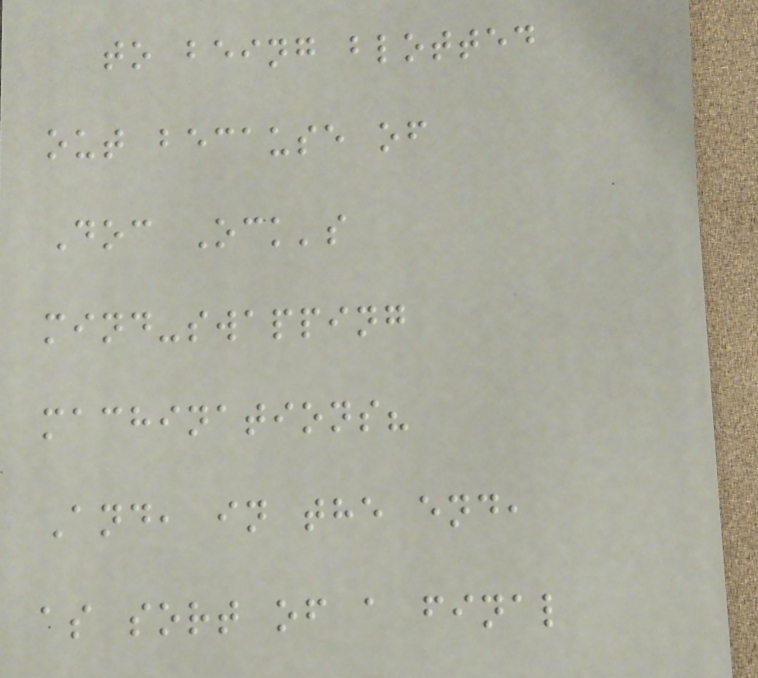to being blotted
out because of
Doc Ock's
mind-swapping
machinations?
And, in the end,
as sort of a final
